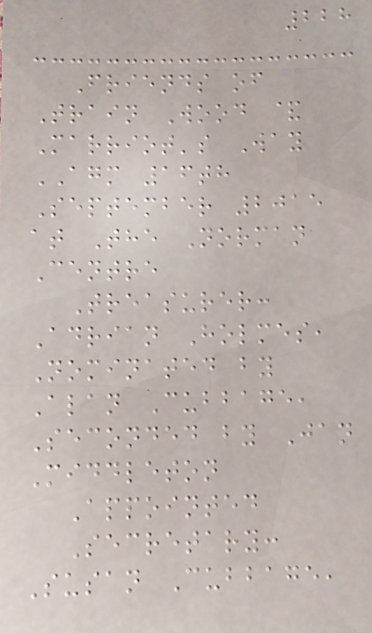228
Friends of
Train Wood &
Marriot's Way
AGM 16th
September 2015
at The Norman
Centre
Treasurer:
Adrian Holmes,
Nominated by
Alan Cubbage,
Seconded by Jan
Middleton
Appointed
Secretary:
Susan Cubbage,
